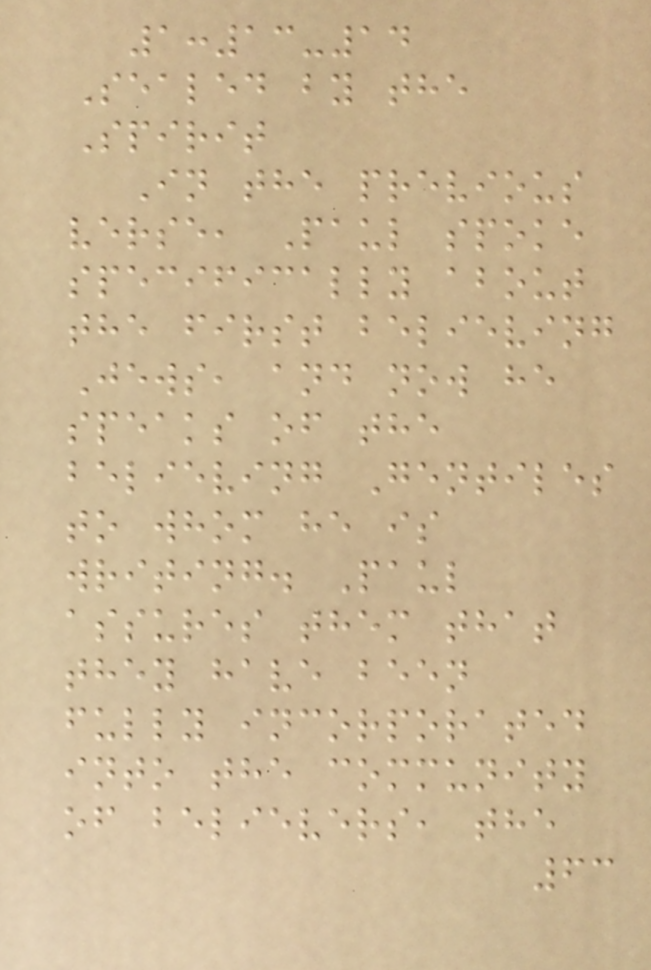1:13-14
Sealed by the
Spirit
In the previous
verse, Paul spoke
specifically about
the first believing
Jews, and now he
speaks of the
believing Gentiles
to whom he is
writing. Paul
assures them that
they have been
fully incorporated
into the community
of believers, the
63
